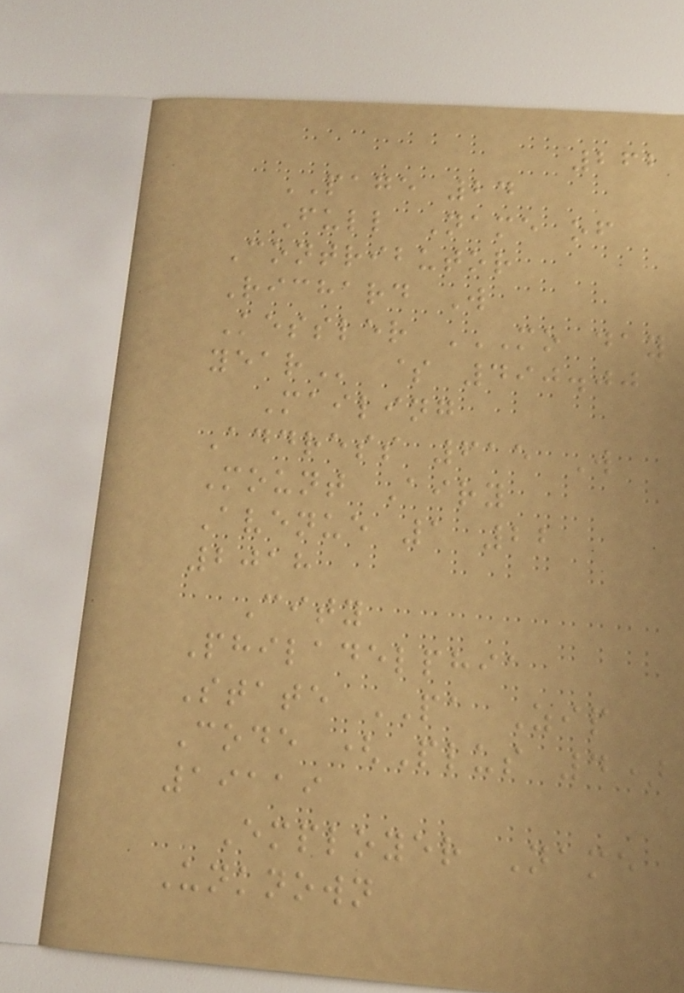262
PAGE 24
Full Name of
Contributor
Richard W
Kessler MO DAY
YEAR $ 490.00
Mailing
Address 615 W
Mount Airy
Avenue 1 22
2018
City
Philadelphia
State PA Zip
Code (Plus 4)
19119
Employer Name
Unknown
